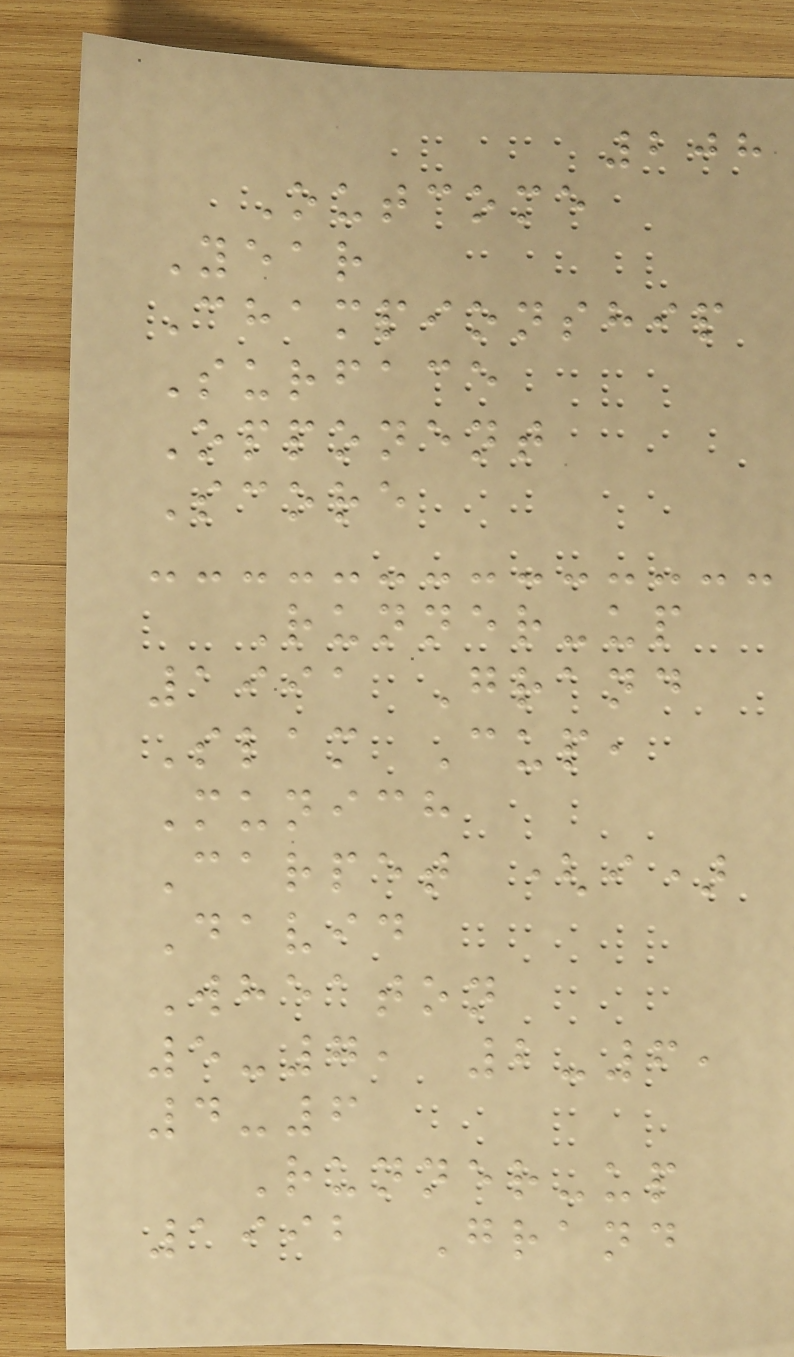208
Outcome
Year
Championship
Surface
Opponent
Score
Runner-up
1991 Grand
Slam Cup,
Munich
Carpet (i)
David
Wheaton
5-7, 2-6,
4-6
Runner-up
1992 Grand
